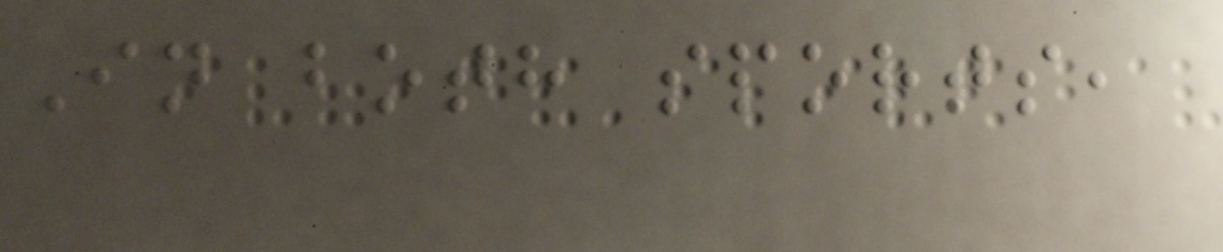In both sports,
